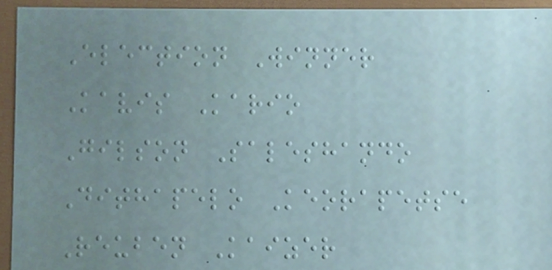Election Winner
Kavis Kario
Gilson Saleshando
Dithapelo Keorapetse
Reuben Kaizer
